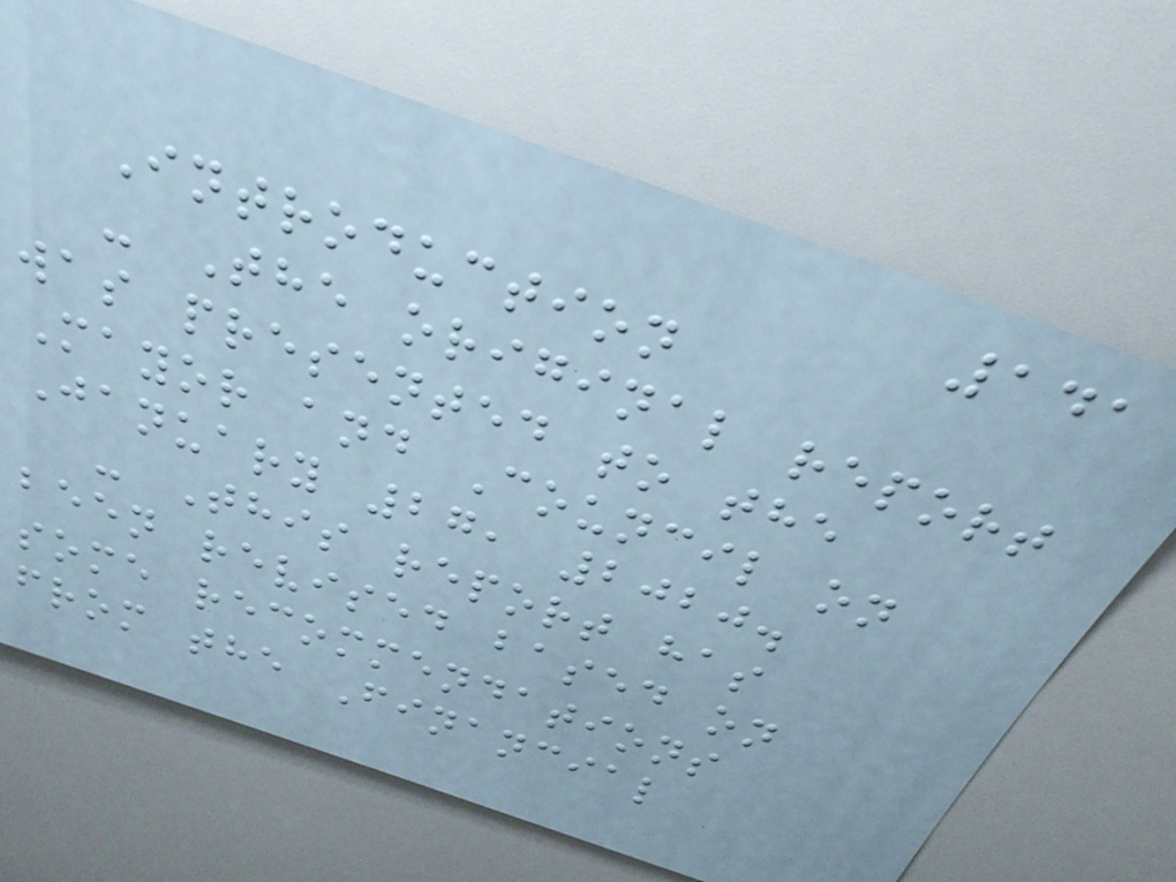141
Introduction
- The original report
was presented to the
Mayor and Council on
January 27, 2020.
- This report has
been revised based on
some recommendations
from the Financial
